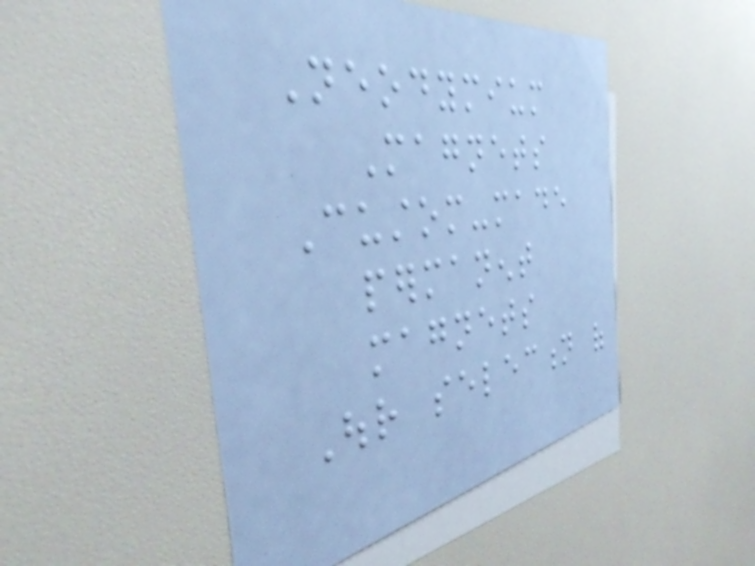Neodymium
Magnets
Custom-made
permanent
magnets
Our selection of
